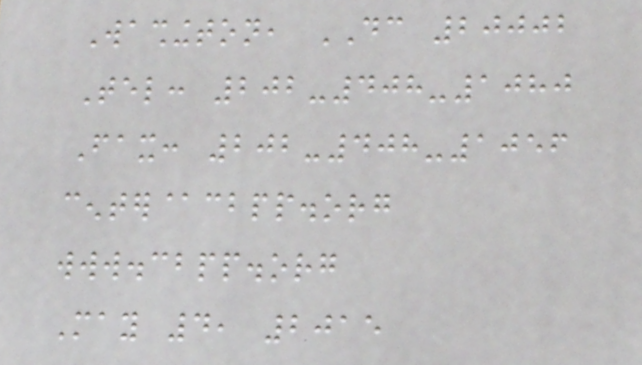Washington, DC 20002
Tel: 202-408-1080
Fax: 202-408-1056
center@cbpp.org
www.cbpp.org
May 4, 2015
